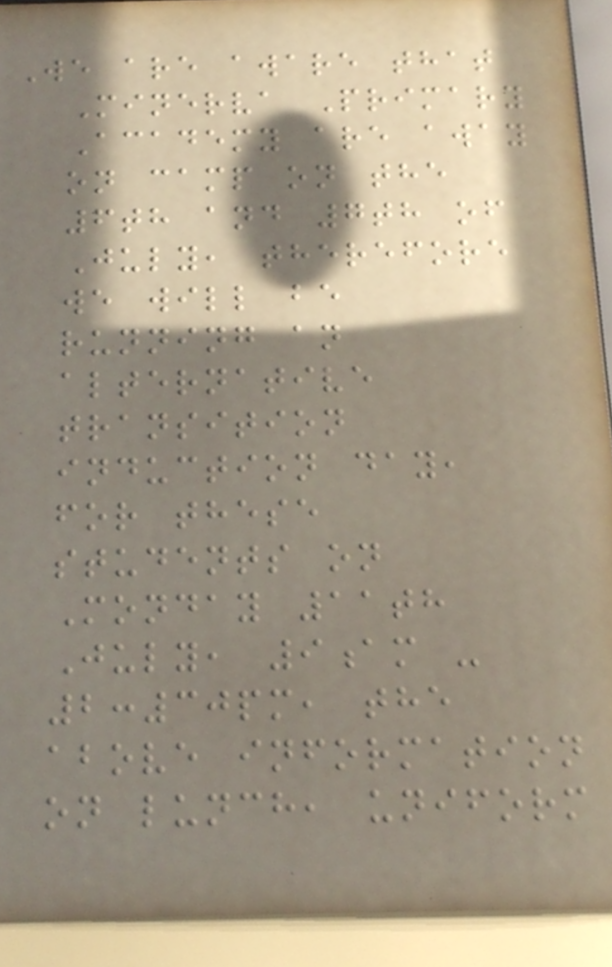We are aware that
Minerva Primary
Academy are away
on camp on the
6th and 7th of
July, therefore
we will be
running an
alternative
transition
induction day,
for these
students on
Monday 11th
July, 9am -
2:30pm, the
above information
on lunch, uniform
